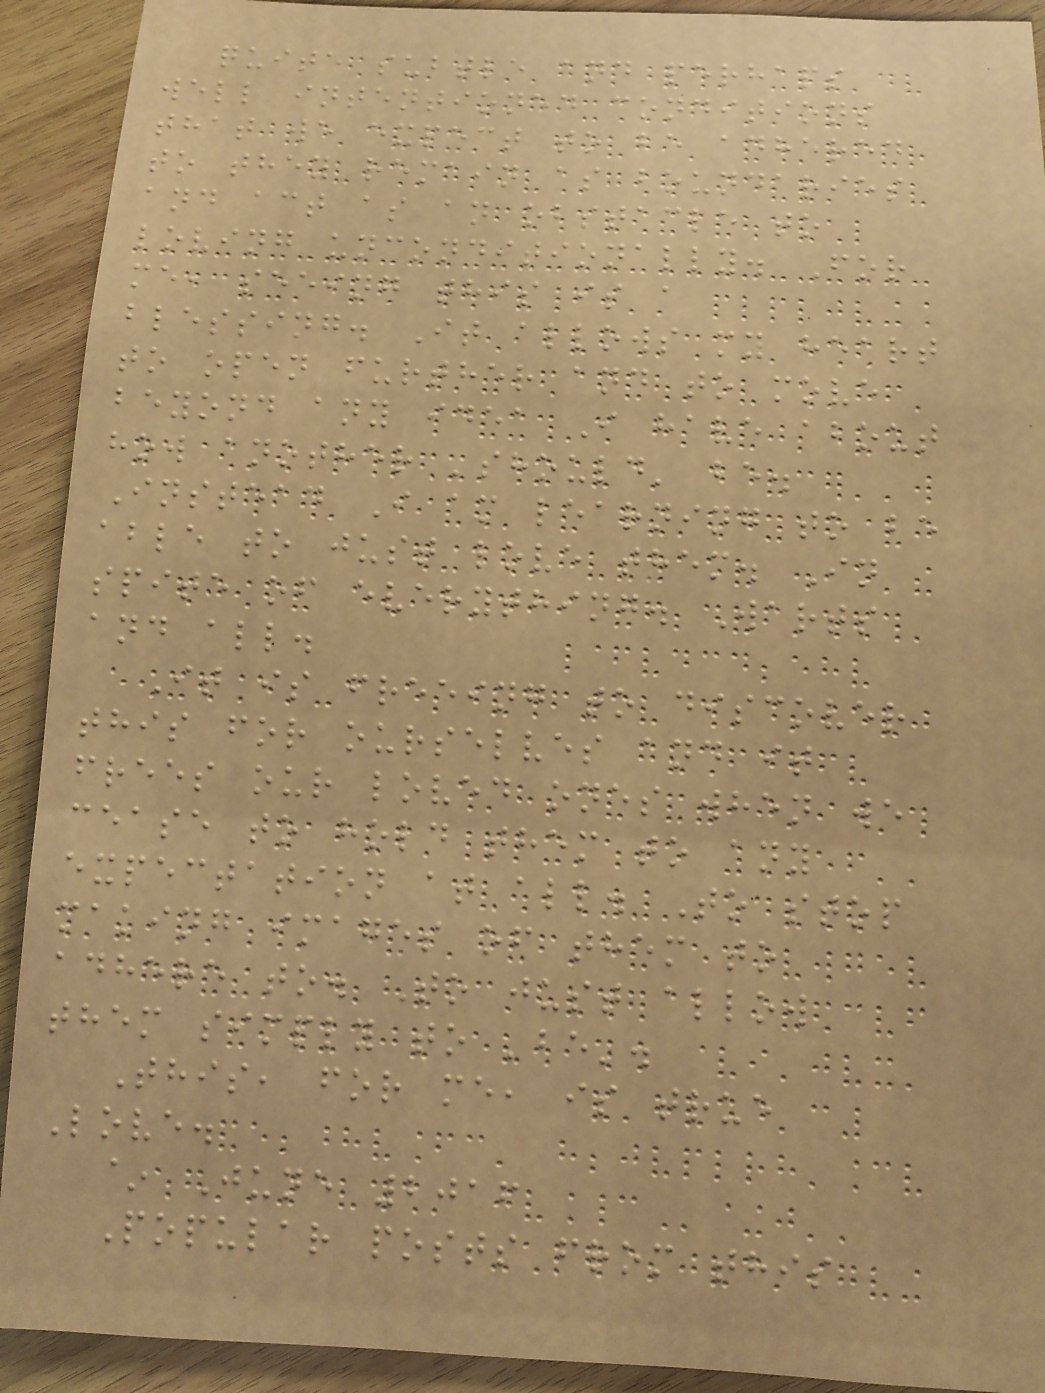quite subtle and perhaps
well intentioned conditions
that we expect to be adhered
to they remain as boundaries
and act as an obstacle to
loving unconditionally. For
me, seeing this is a
blessing. It allows my heart
to open further and to move
beyond any idea I have about
how another 'should' be.
Instead I am learning to be
able to just love them. In
spite of everything. Warts
and all.
It is freeing to discover
this for ourselves and it
frees our loved ones when we
cease to hold them to any
expectation at all. To stop
making images of them to
adhere to. To just allow
them simply to 'be'.
This, for me, is true
Love.
~ June 2016
Popular posts from this
